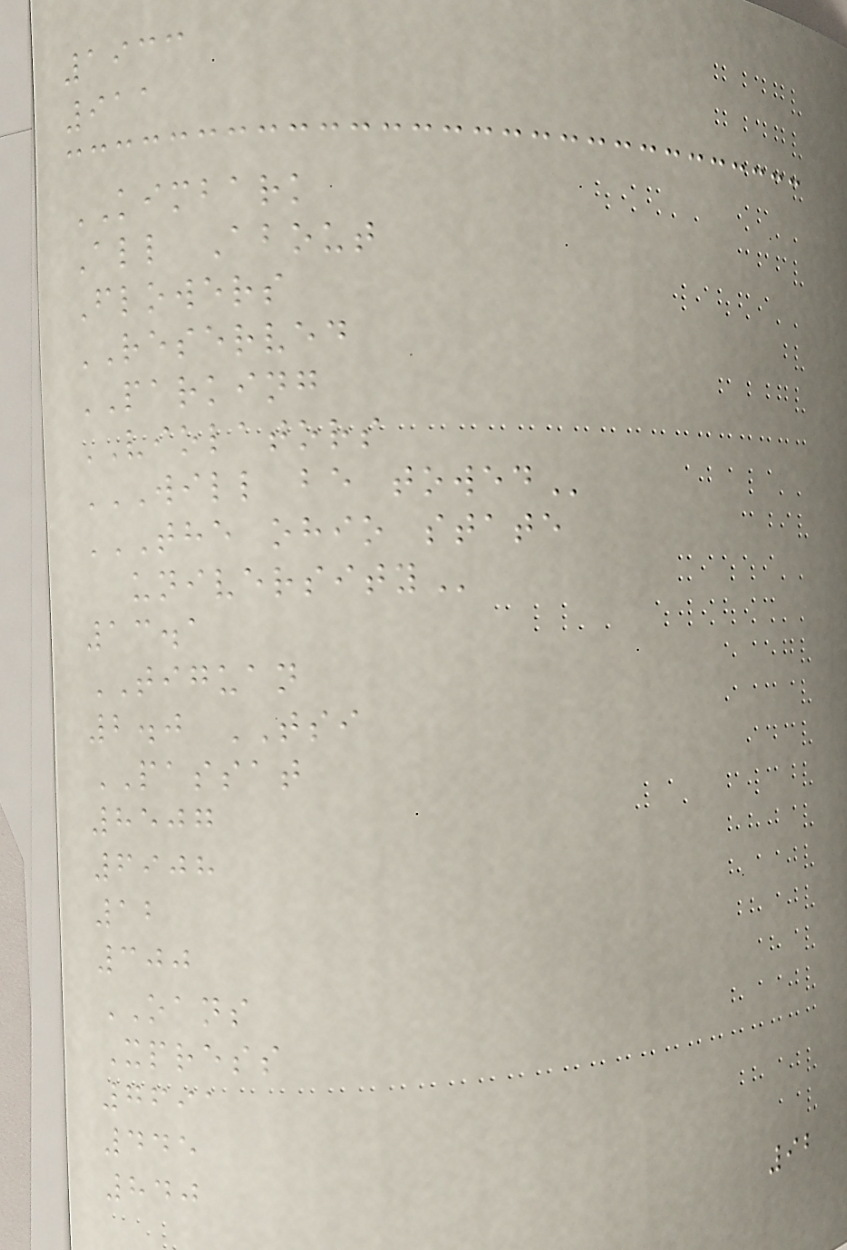1933
911
KIMBARK
All About
Flowers
RESERVED
PARKING
VIOLATORS
WILL BE TOWED
THE OHIO STATE
UNIVERSITY
13.1
TIGUAN
2.0 TSI
PASSAT
8507
6908
12
300
OANS
Xpress
7691
445
840
92
